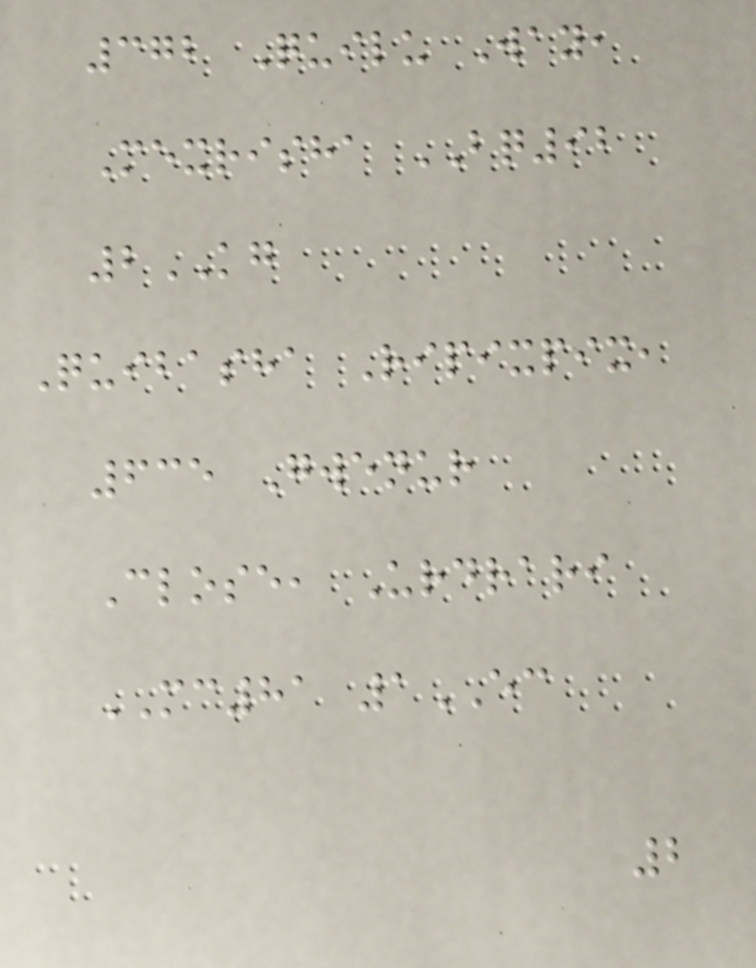372 Quilu Way,
Mexrisha BQ92
2KG
Quibasha Ripixpix,
635 Gwenur
Close, Urdrari
MC81 1EC
2
